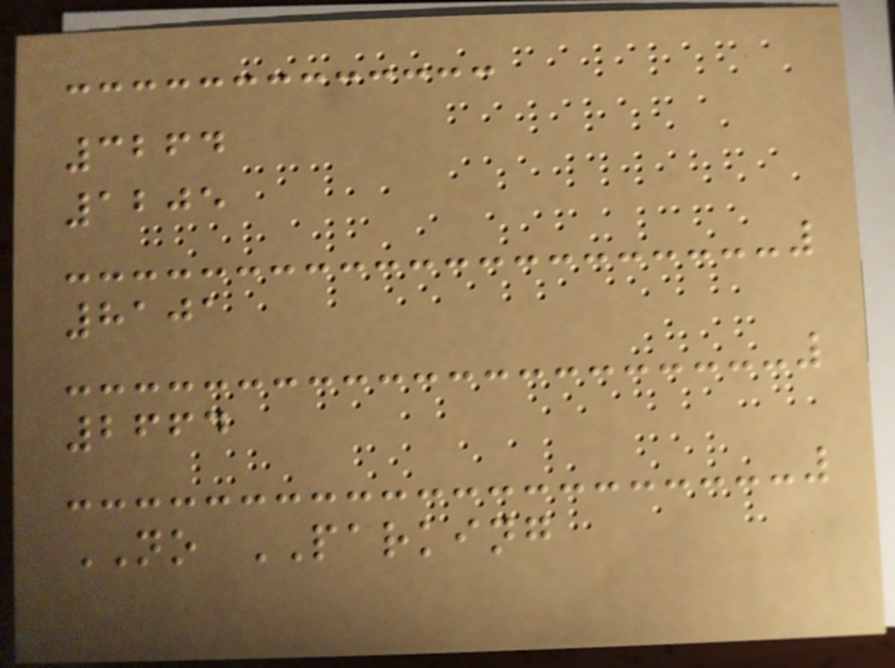3264
1205
8101
2664
NO PARKING
